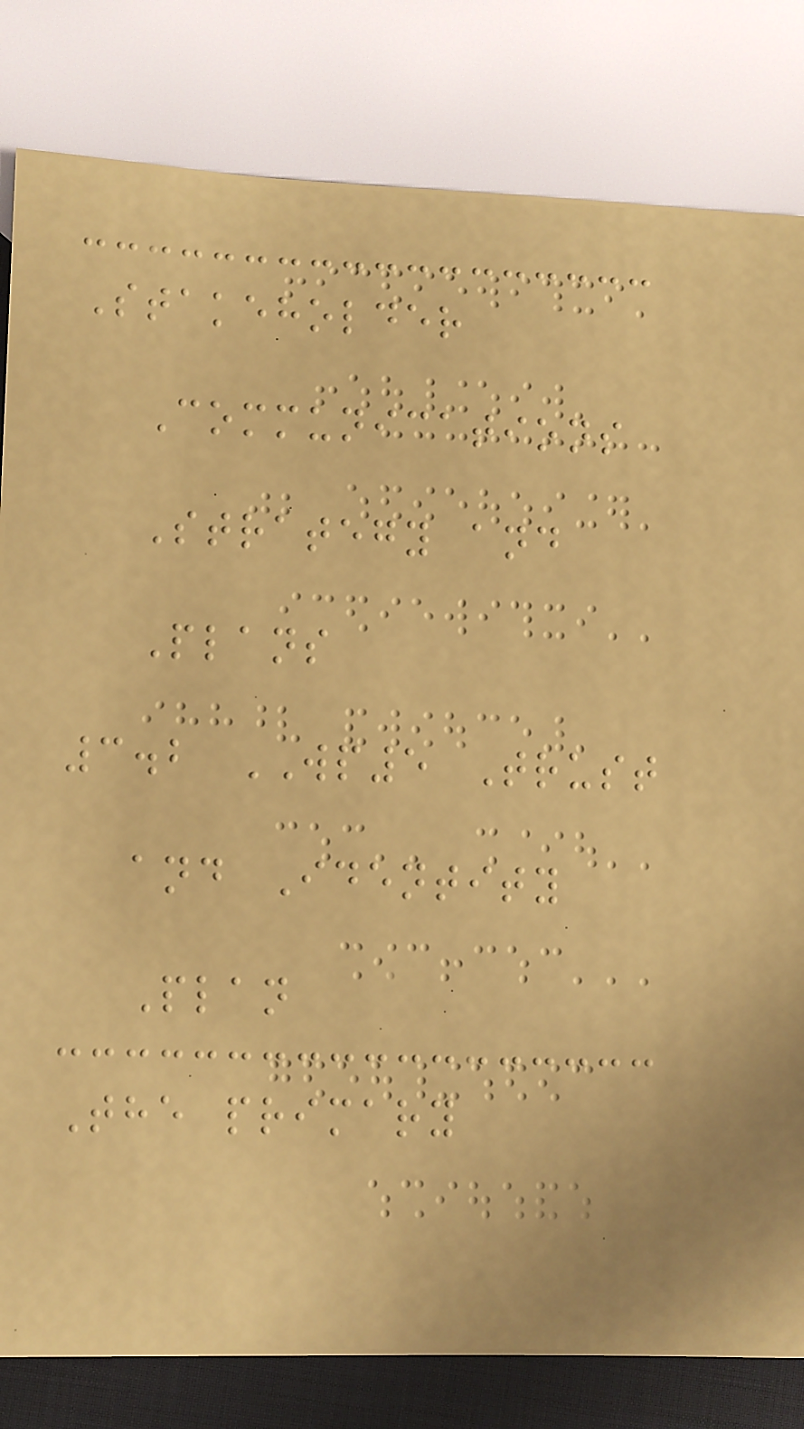Stakeholder
Communications
Strategy and
Plans
3.2 WP5 Trust
and Identity
Plan
The primary
